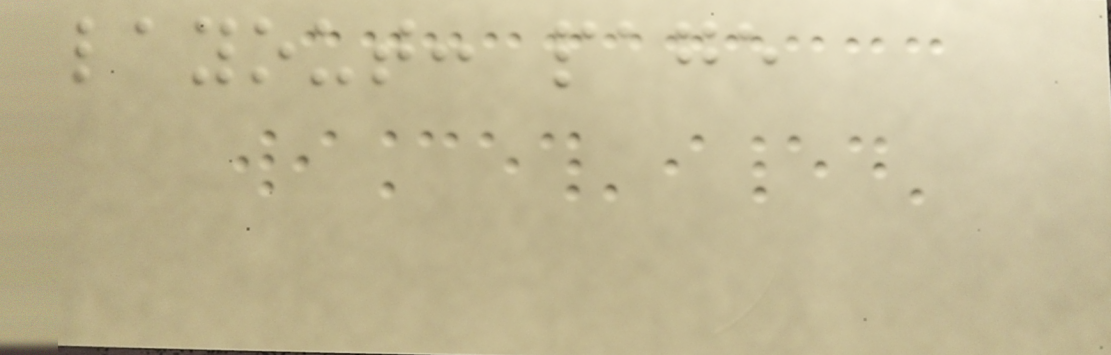layout: page
